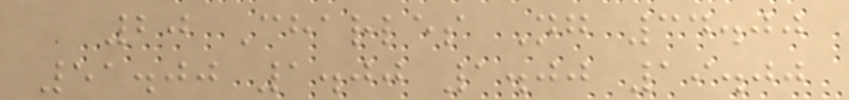20 Charles Ng 34.00
51.00 1.00 1.00 19.00
